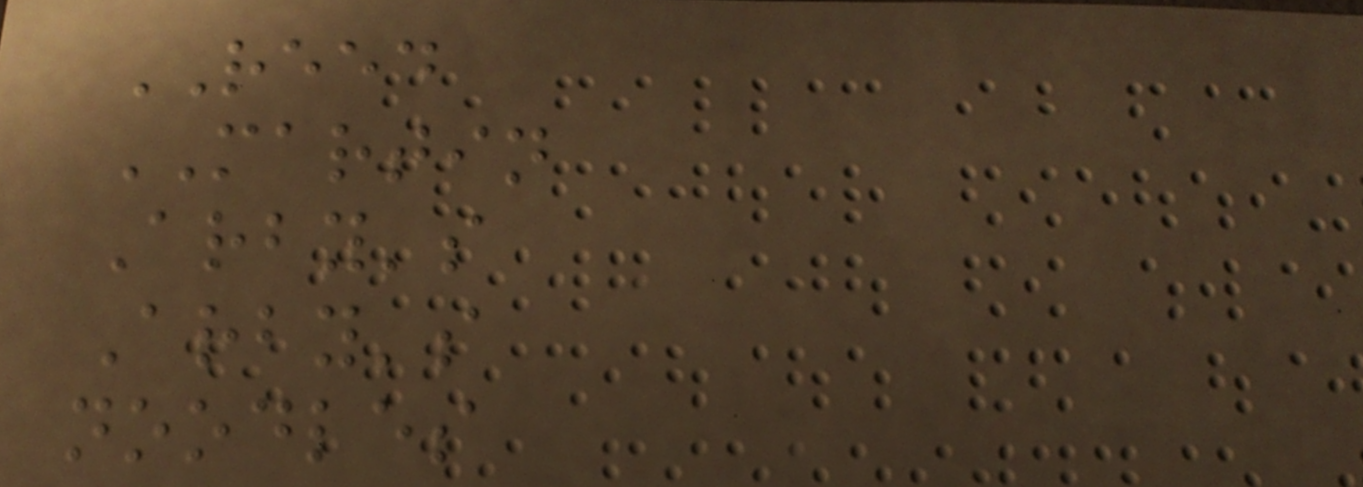REED
MARTIN
Arby's
Arby's
noodles
